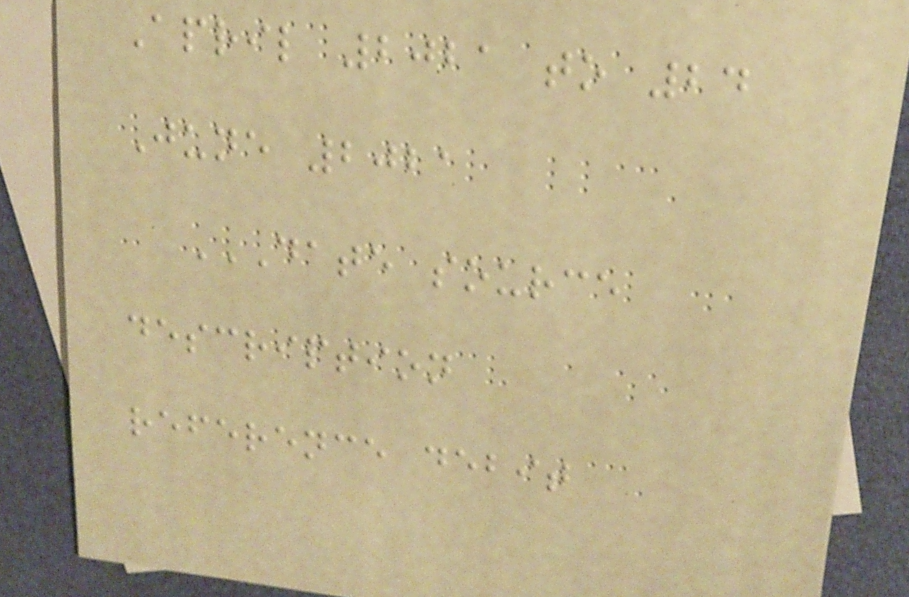April 2021 to 24
June 2021
DATE SOURCE
DESCRIPTION
REFERENCE DEBIT
